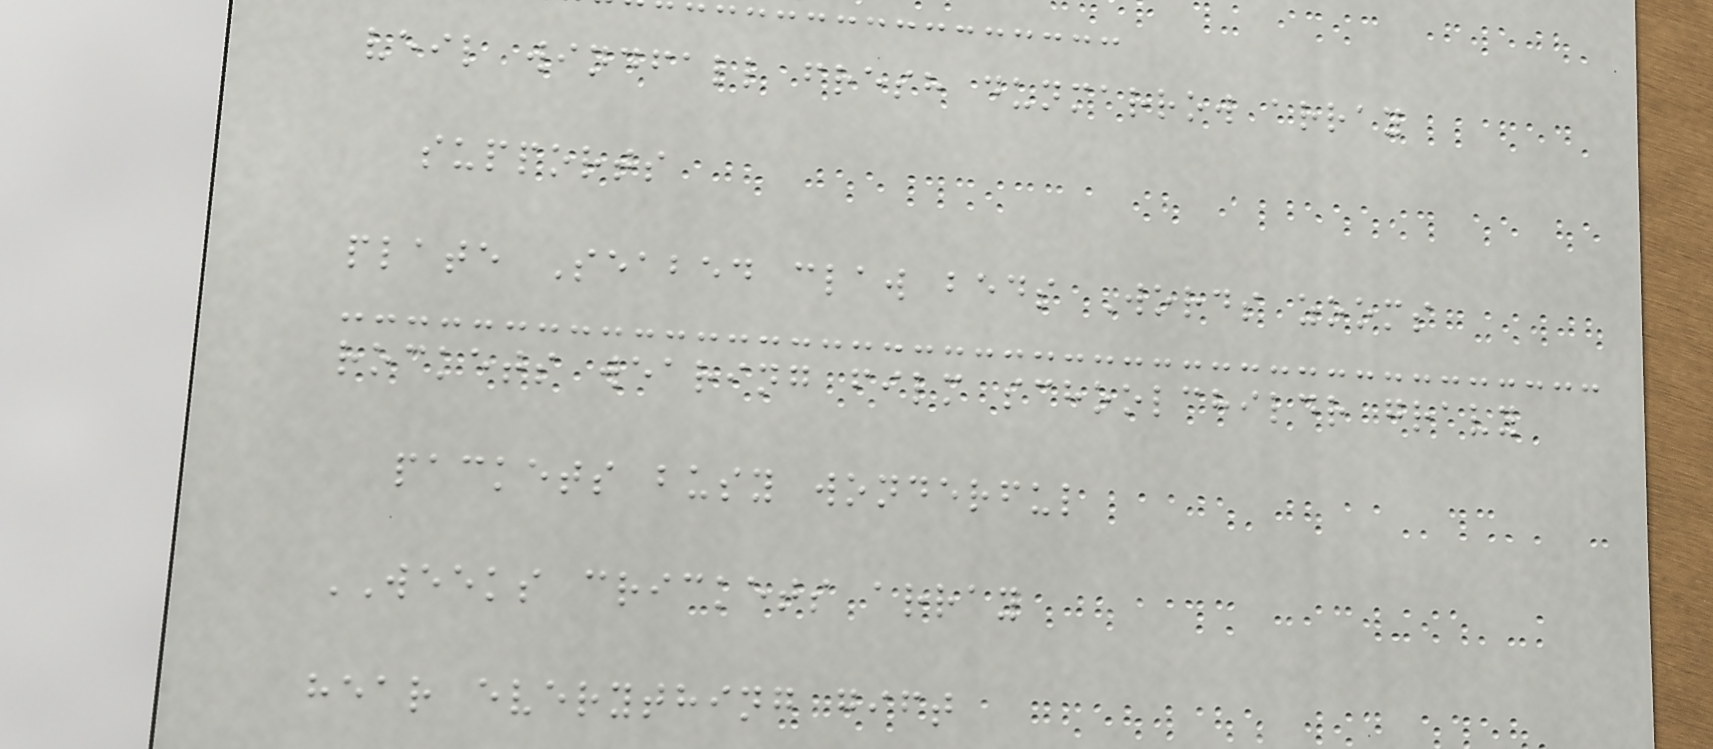veil windfall fresh dunmarrow array
supports
plate Seabed claw beds Words zooms
rockets wearing film schoolchildr gravy
packets busy wonderful
WEEKS crickets array
hear everything gift
